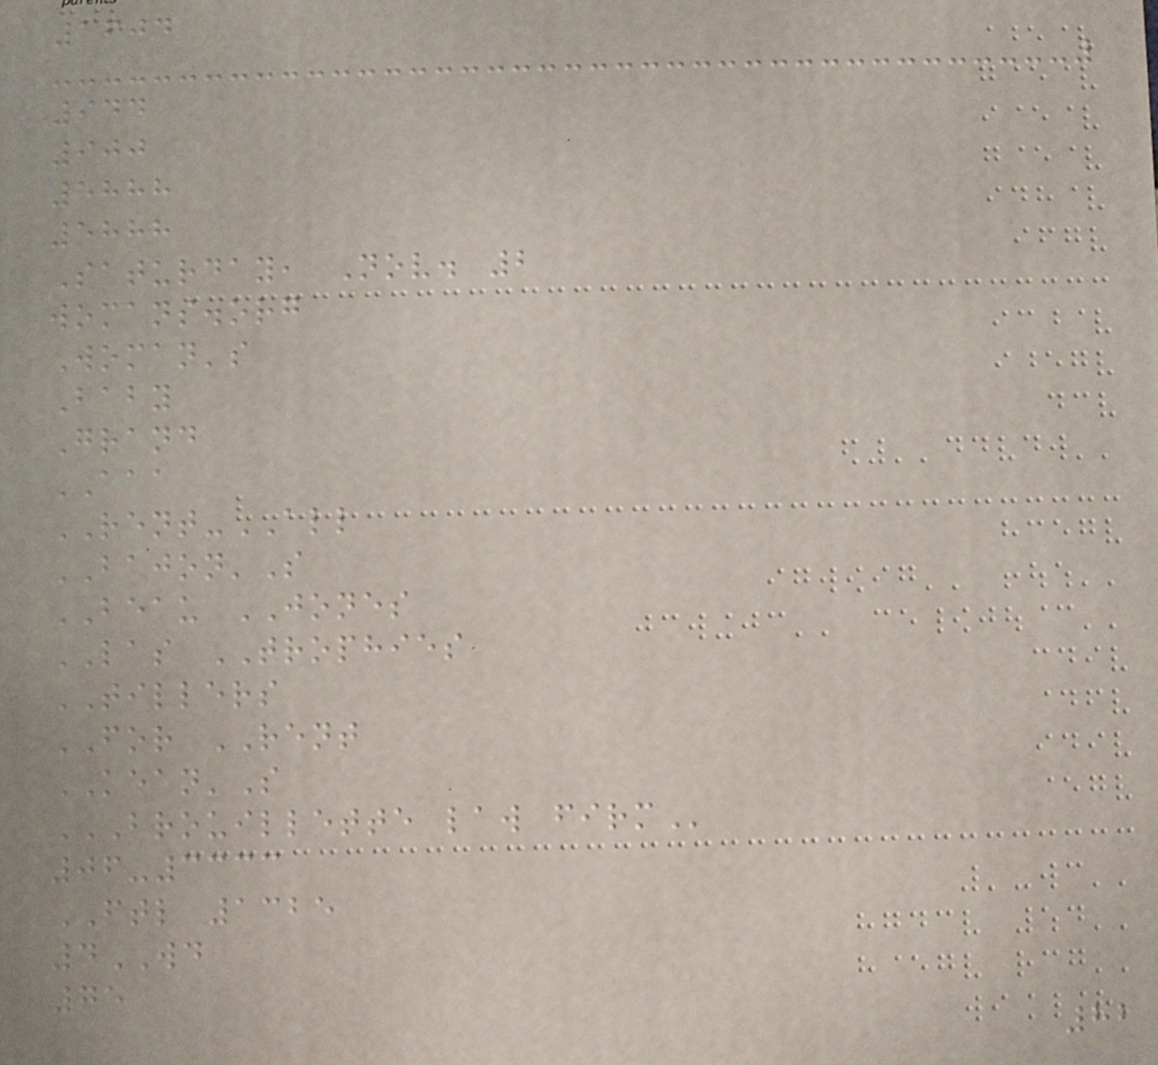1604
944
900
5888
5888
Saturday, Nov. 2
womans.org
Woman's
Baby
Grand
AAA
RENT-ALL
BAJON'S
BEAU JONES
LAS TROPHIES
TILLERS
FOR RENT
KEAN'S
BROUILLETTE LAW FIRM
06-3333
FTL 1325
4WD
75
82
